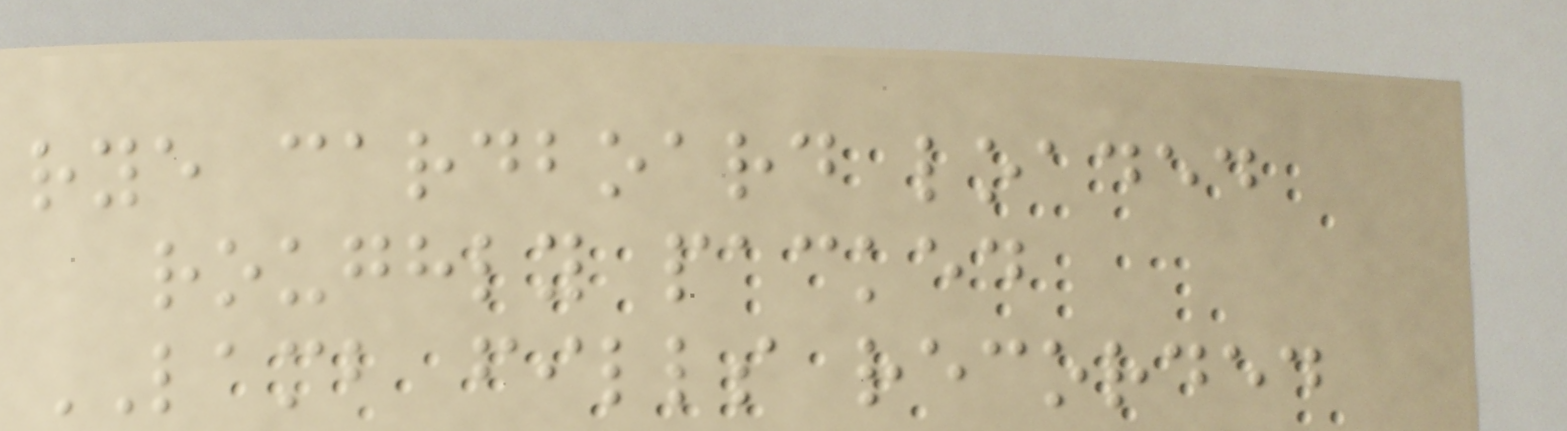rye cardboard loaded
roughly packed
LAMB fills recorded
